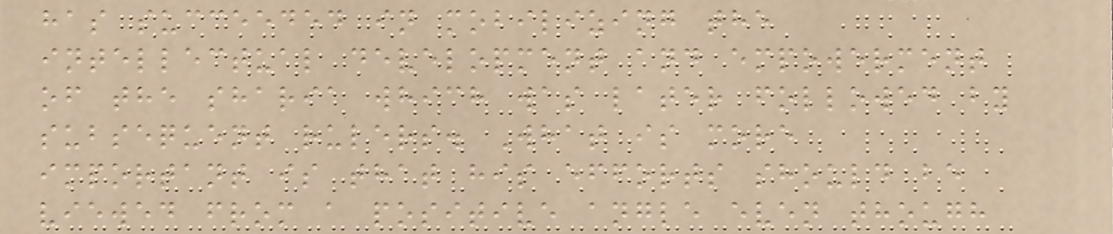has succeeded in mobilizing the
intellectual development and empowerment
of the sharia which was later followed by
subsequent rulers. What is more
important is that his efforts should be
viewed from a positive angle even though
